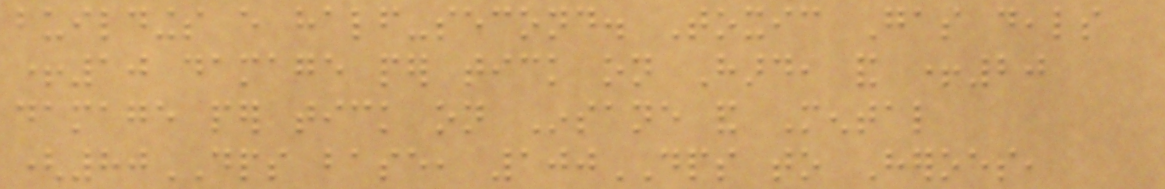buildings every half-second. Toxic Gas deals
+10 damage per tick on Hard, and +20
damage per tick on Insane and Mental
(80DPS base, 100DPS to Heroes,
